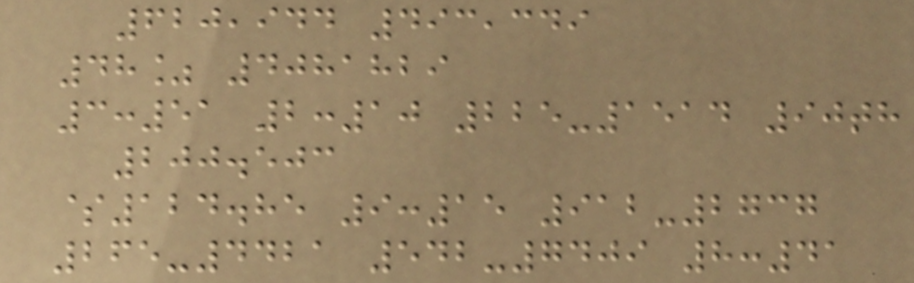620,944 493,349
48% 4081829
3:51 2:10 225-1514 90th
200.503
$124.85 9:15 912-2737
265-4421 542-7409 8:41
